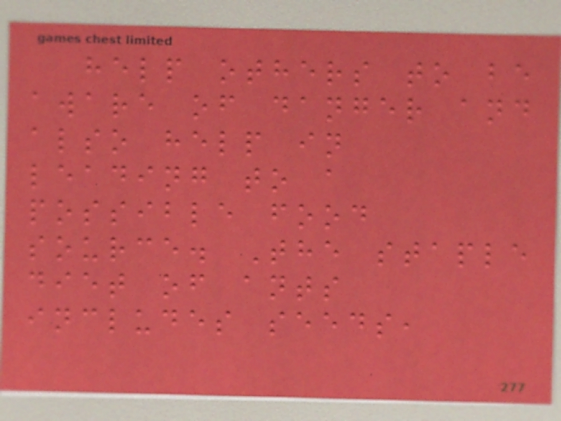help others to be
aware of danger and
also help in
leading to a
possible food
source. The staple
diet of ants
includes seeds,
